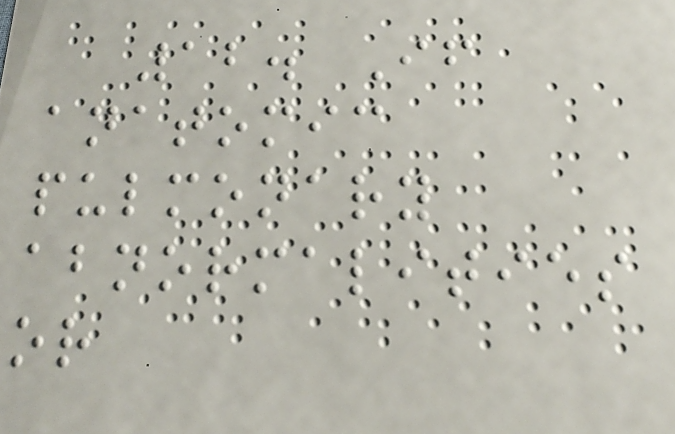12. If
anatomic
pulmonary
abnormalities
or
